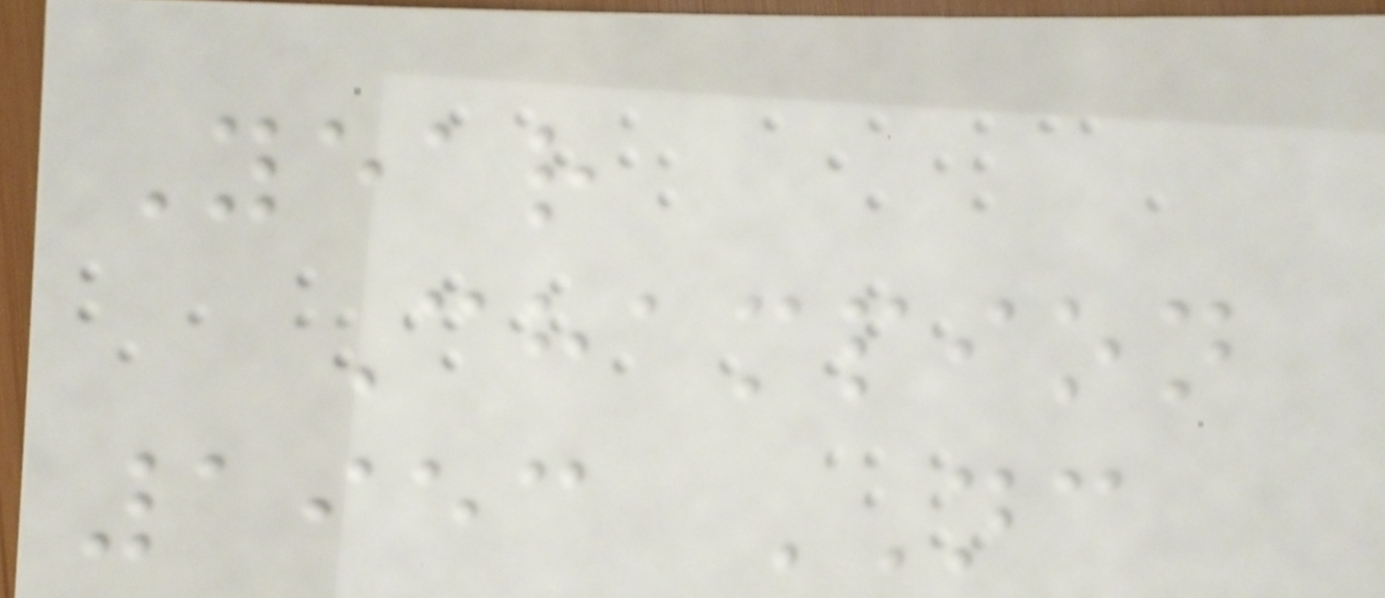Year
Champion
1953 NC
